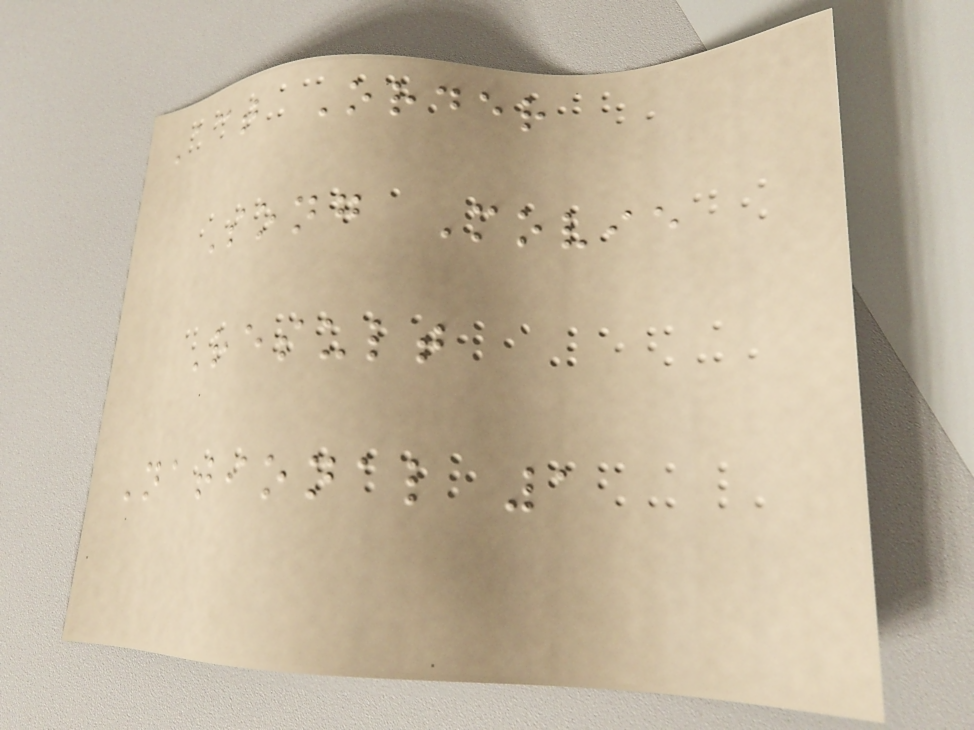Act Order
Song Movie
Result
National 1
